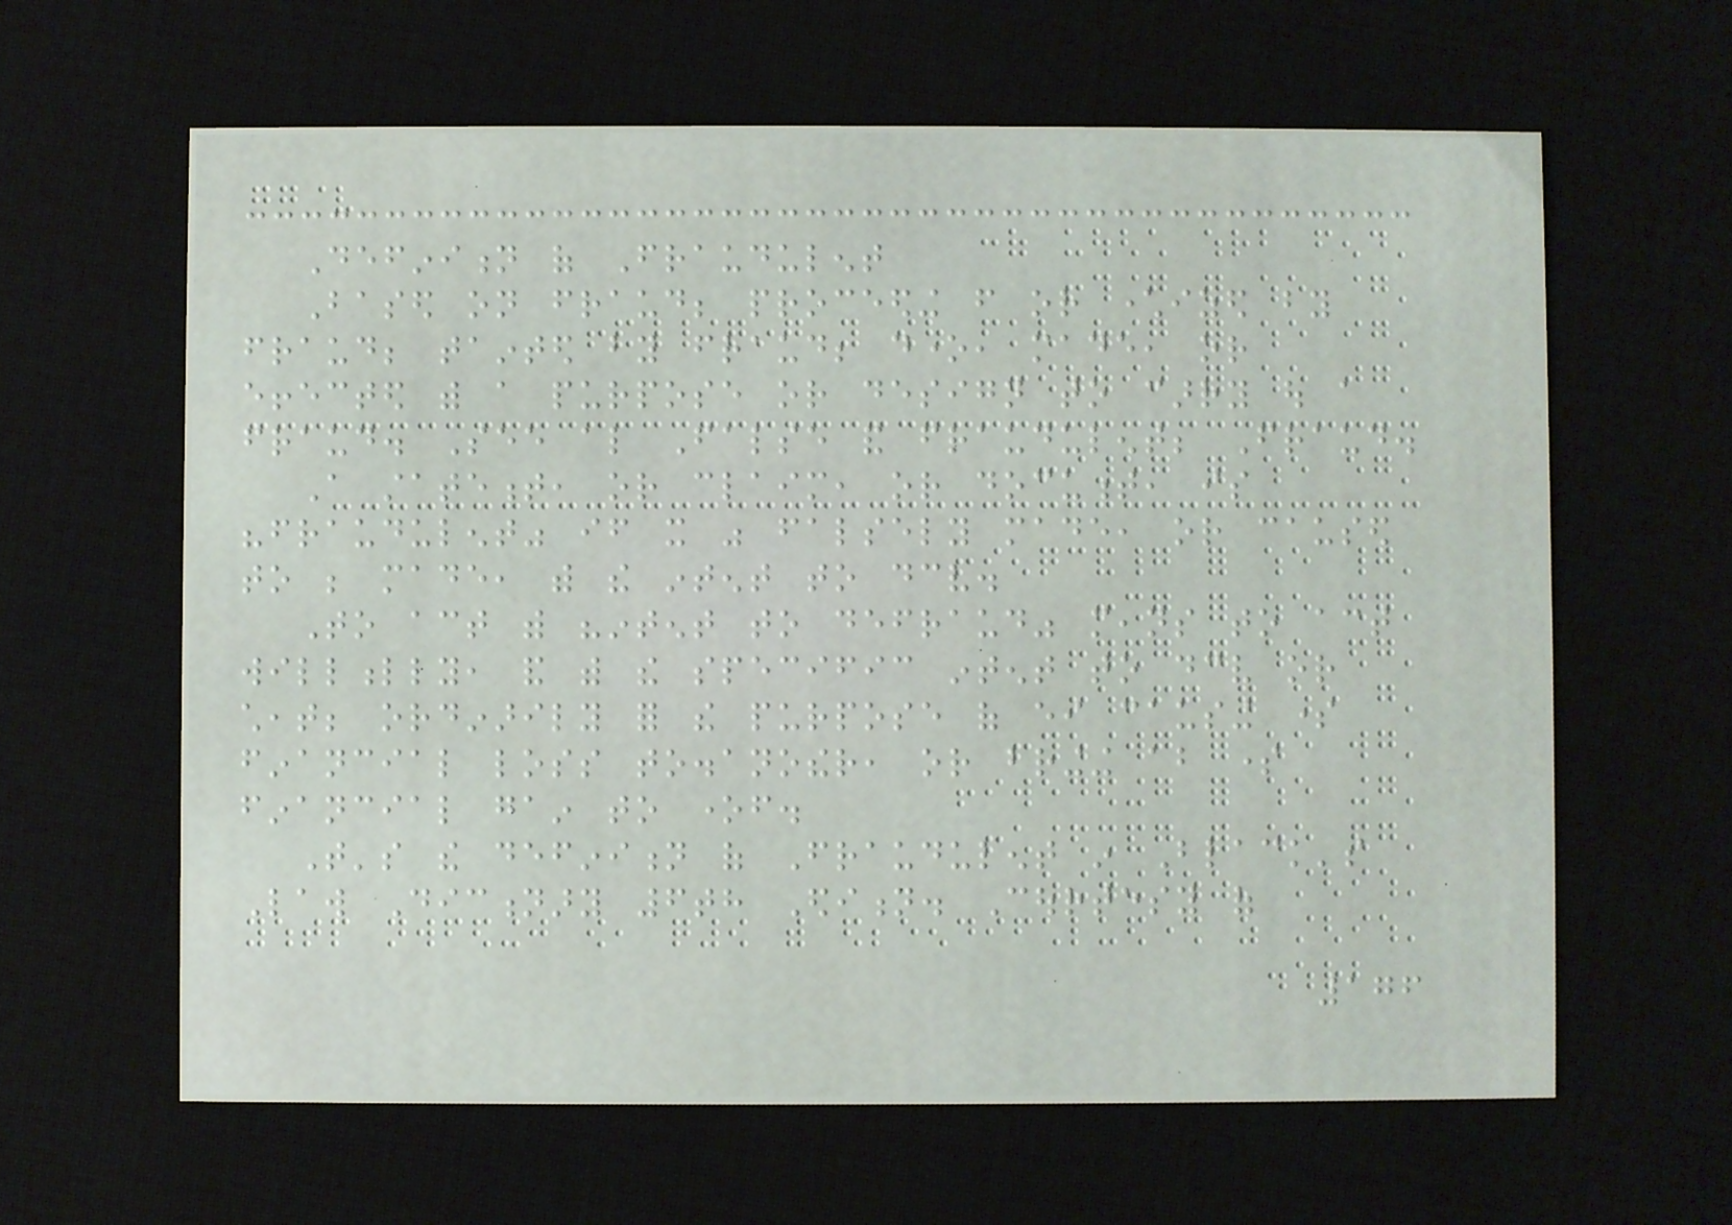Definition of Fraudulent
Based on fraud; proceeding from or characterized by
fraud; tainted by fraud; done, made, or
effected with a purpose or design to carry out a
fraud. See also False and fraudulent; Fraud.
A statement, or claim, or document, is
"fraudulent" if it was falsely made, or caused
to be made, with the intent to deceive.
To act with "intent to defraud" means to act
willfully, and with the specific intent to deceive or
cheat; ordinarily for the purpose of either causing some
financial loss to.another, or bringing about some
financial gain to oneself.
That's the definition of Fraudulent in Black's
Law Dictionary 6th Edition. Courtesy of
176
